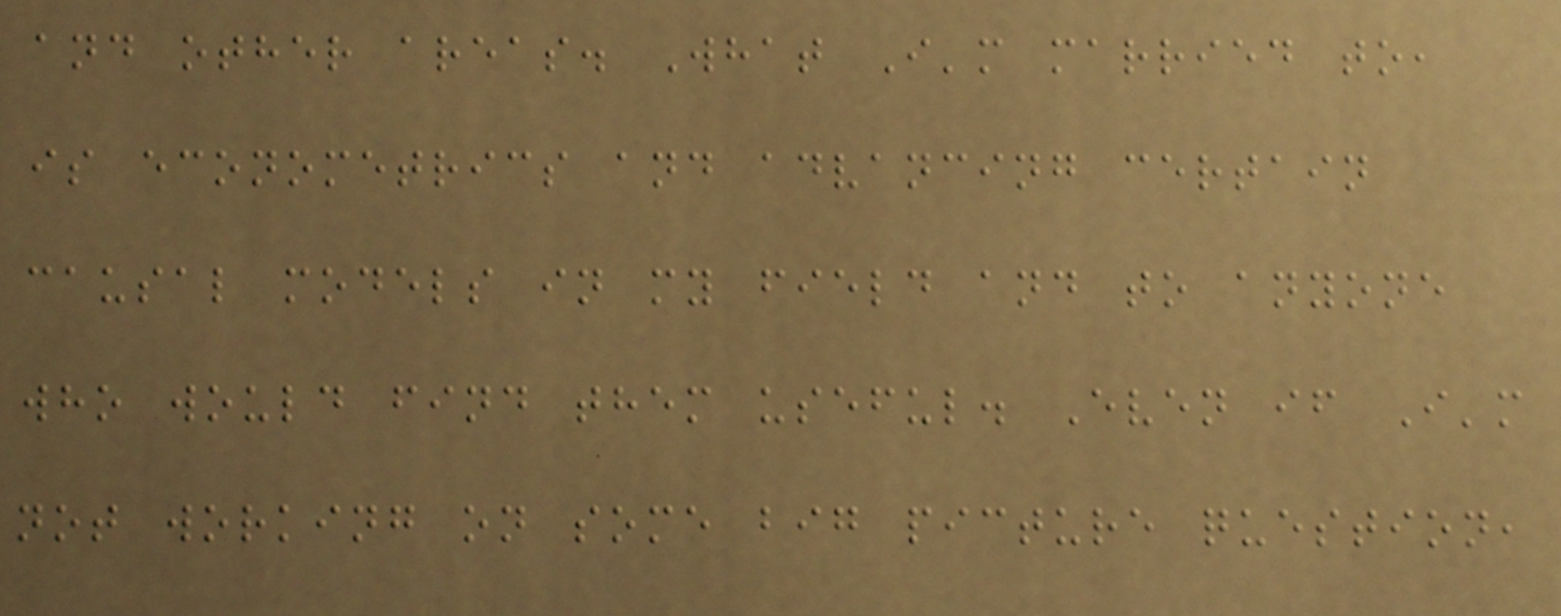and other areas. What I'm married to,
is econometrics and advancing certain
causal models in my field and to anyone
who would find them useful. Even if I'm
not working on some big picture question,
